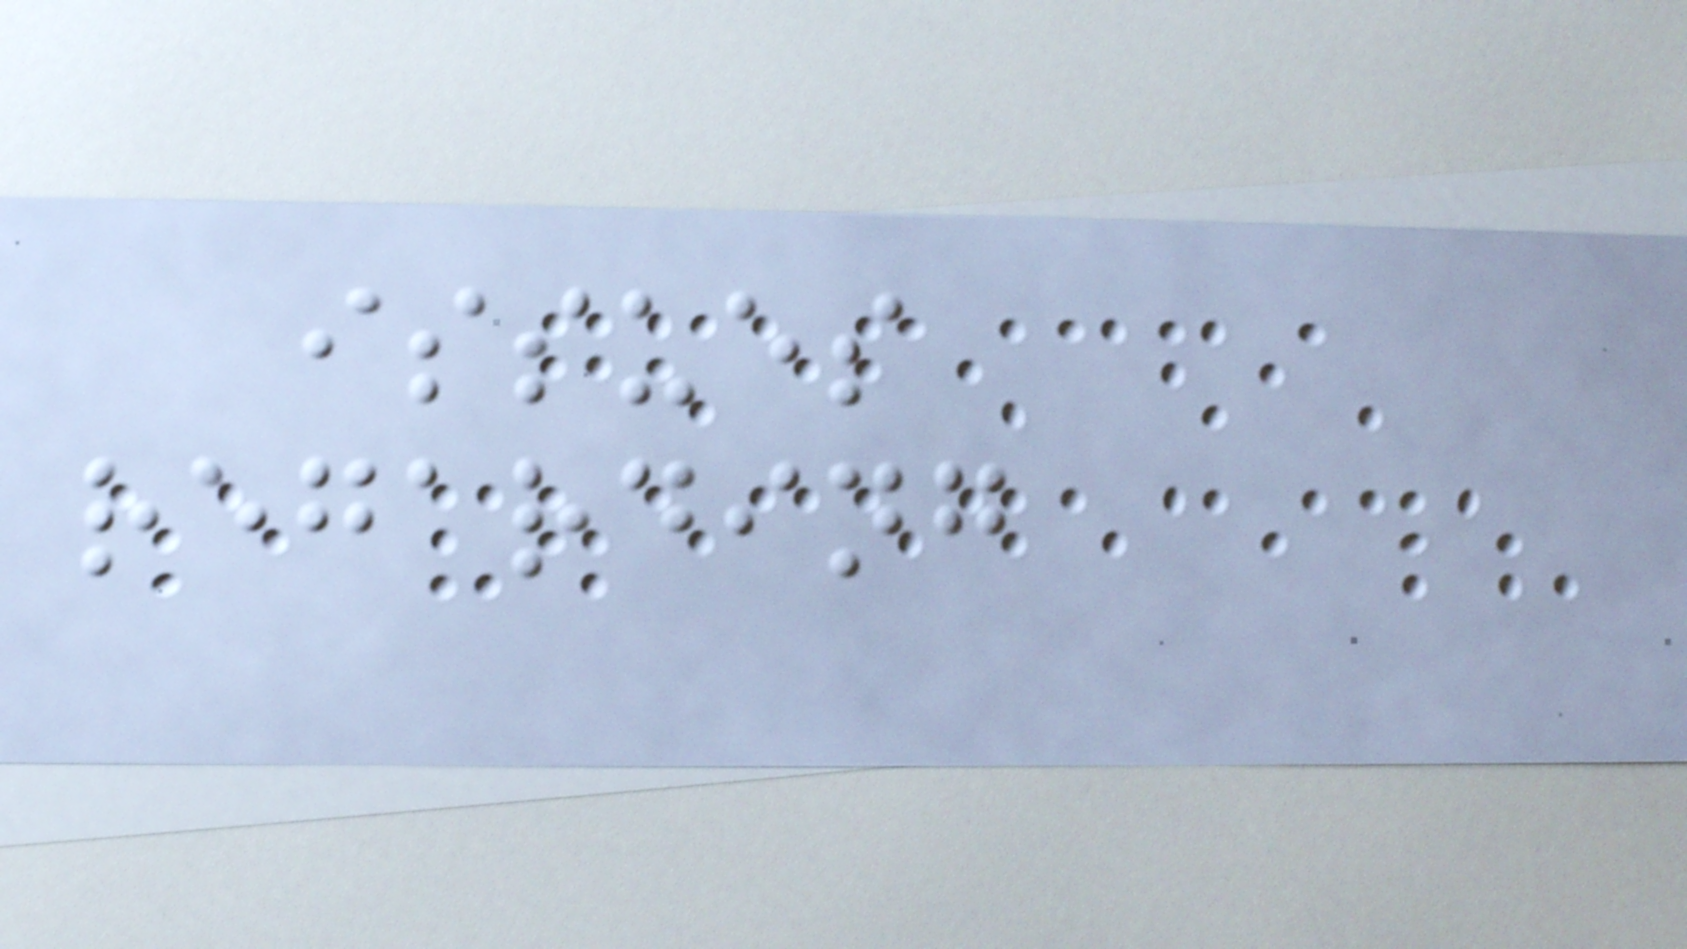issues
regarding
